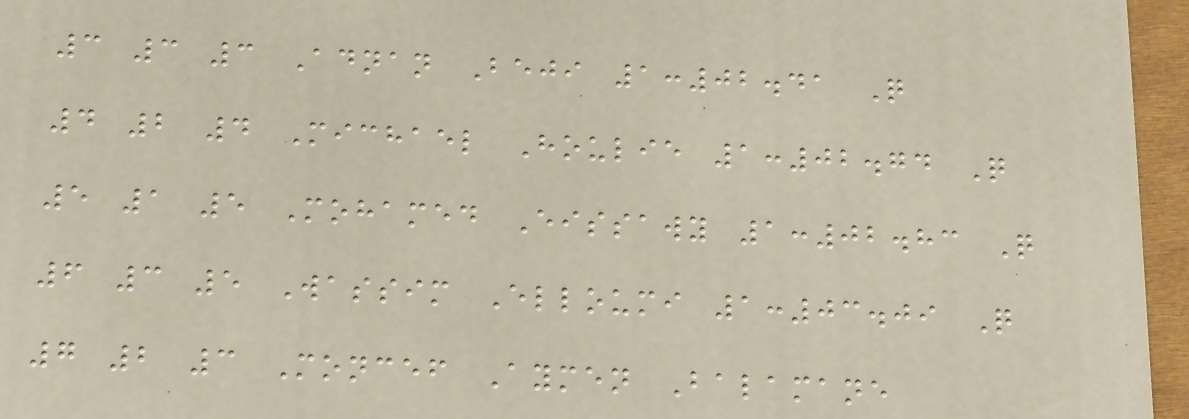3 3 3 Adnan Beji 1:02.41 Q
4 2 4 Michael Houlie 1:02.74 Q
5 1 5 Mohamed Eissawy 1:02.83 Q
6 3 5 Wassim Elloumi 1:03.09 Q
7 2 3 Moncef Aymen Balamane
